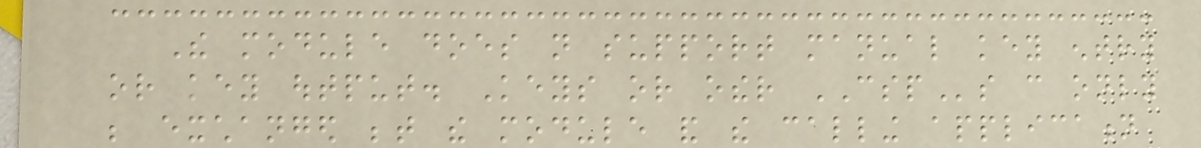The module does not support manual key entry
or key output. Keys or other CSPs can only
be exchanged between the module and the calling application
